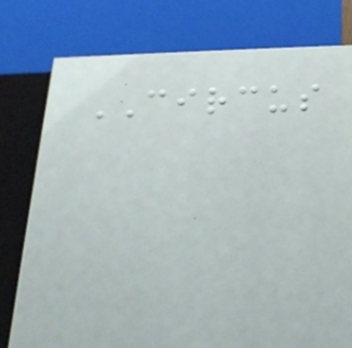CIRCUS
